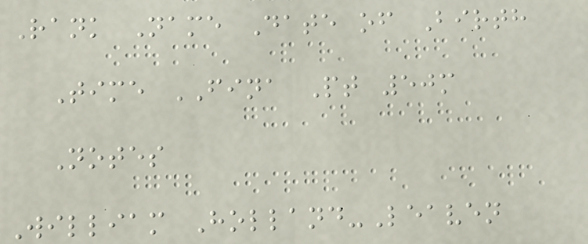Rank Name Date of Birth
Time FINA Pt 50m
Notes
William Holland-Leaven
